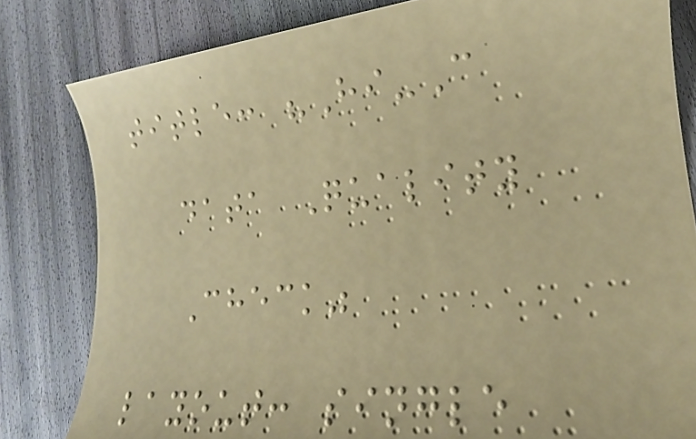title: "Hi-C
data Quality
Check"
layout: single
